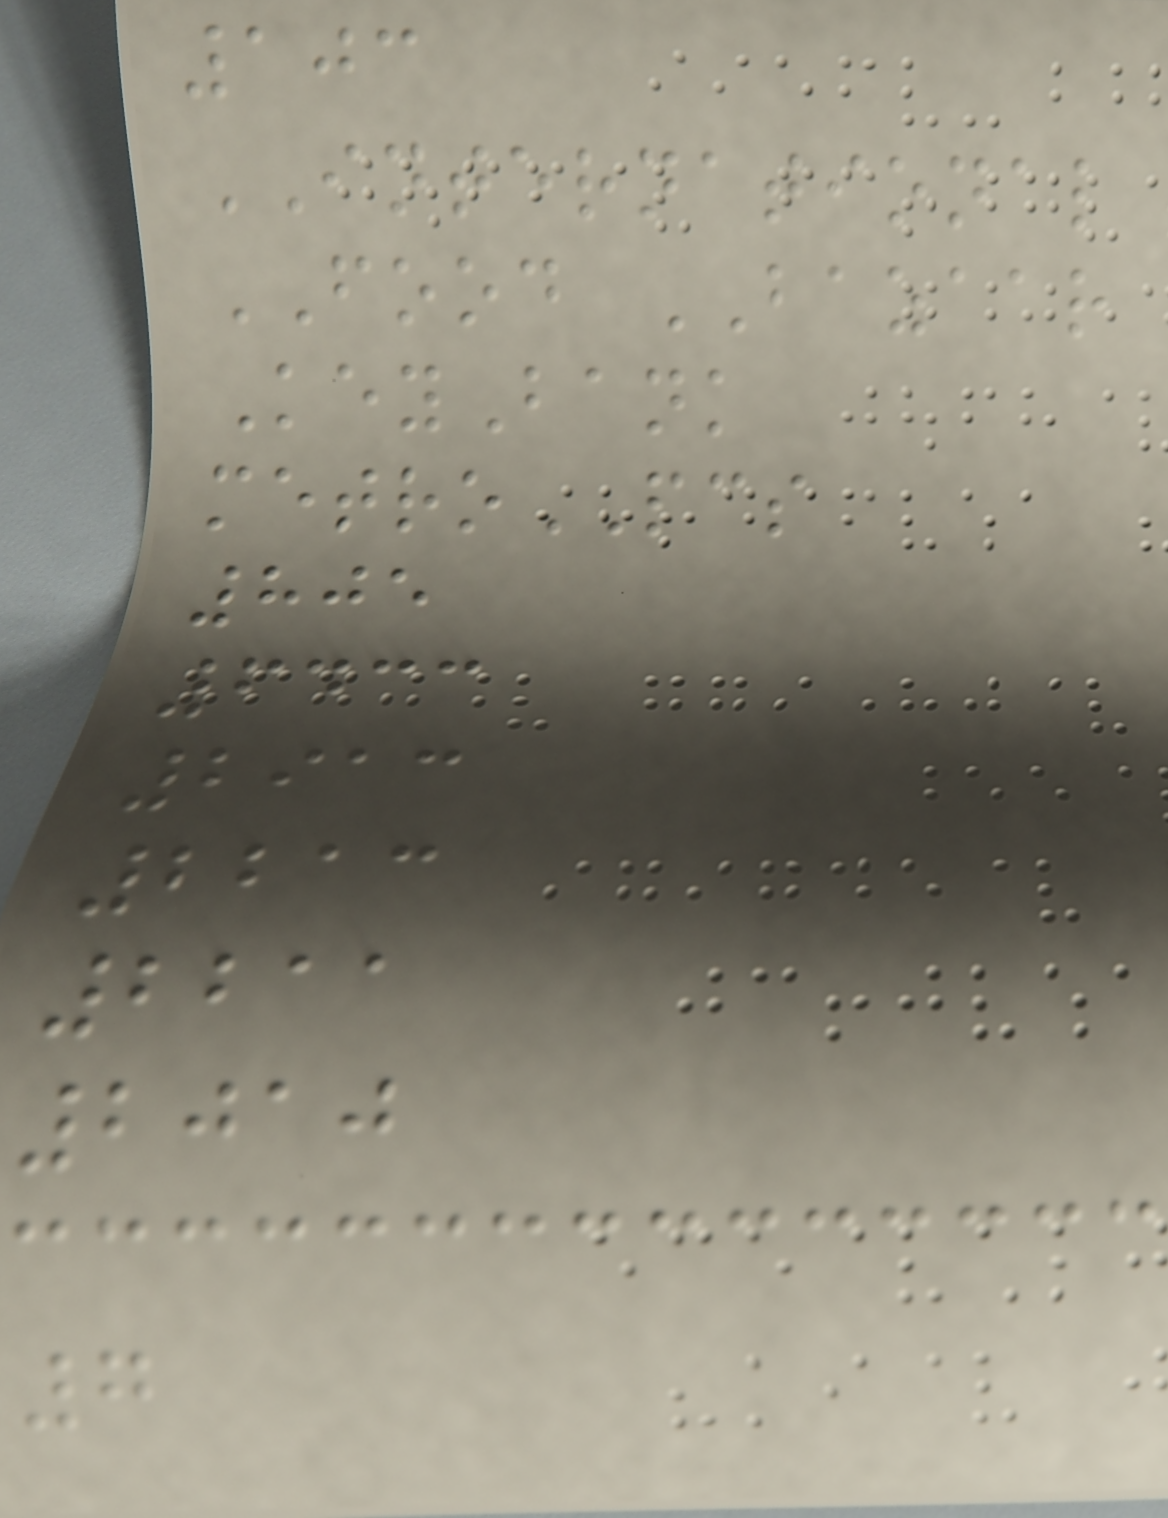103
INTERNATIONAL
FOOD BAZAAR
KeyBank
metroPCS
805
6433
2913
2213
2211
2010
7
